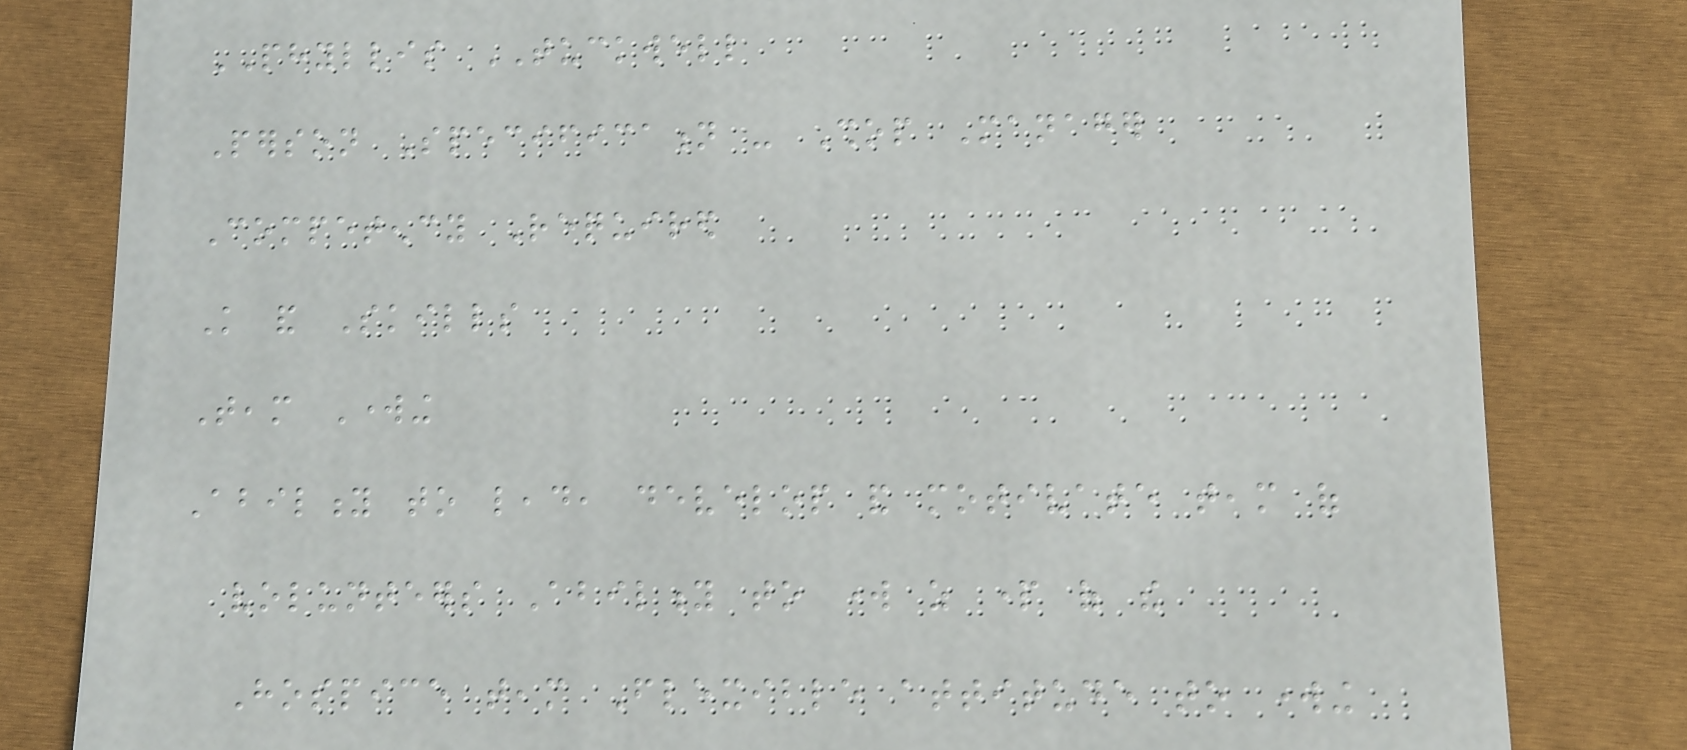PHYLLIS TUCKWELL
Person Specification - Shop Manager
Competency Required
Knowledge and Skills
Team Working
Ability to lead, develop and motivate team of
volunteers Ability to work as part of the
Hospice team Flexible attitude to working
